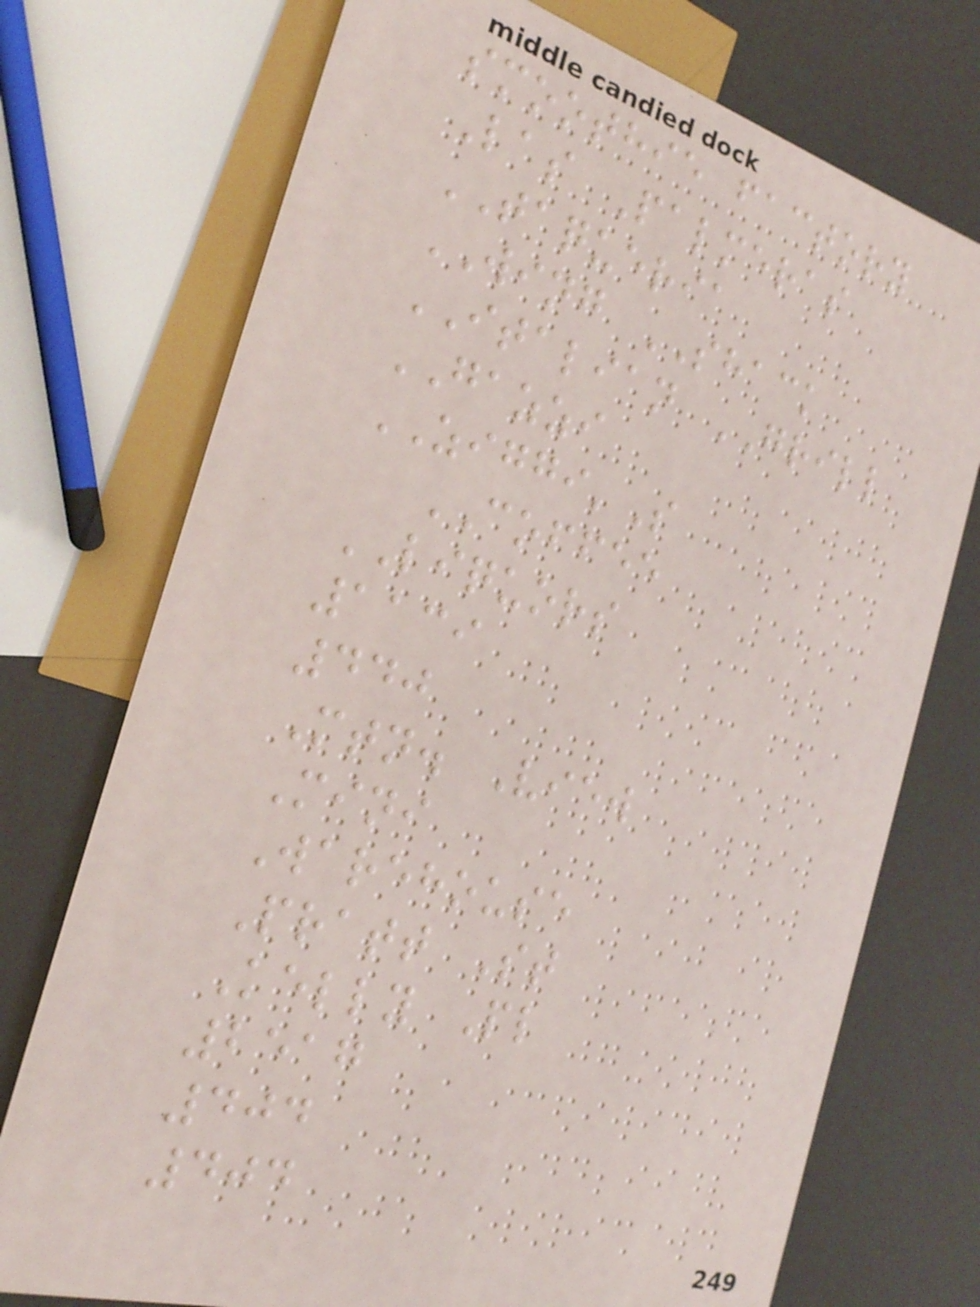smoothie factory
Las Palmeras
TAQUERIA
WING SHACK
ITALIAN GRILL
GAZZI
ZIGGI'S
COFFEE
LIQUORS
1139
440
Mtn. View
Mini
Warehouse
Pratt St
Kelly Pl
2517
404
404
